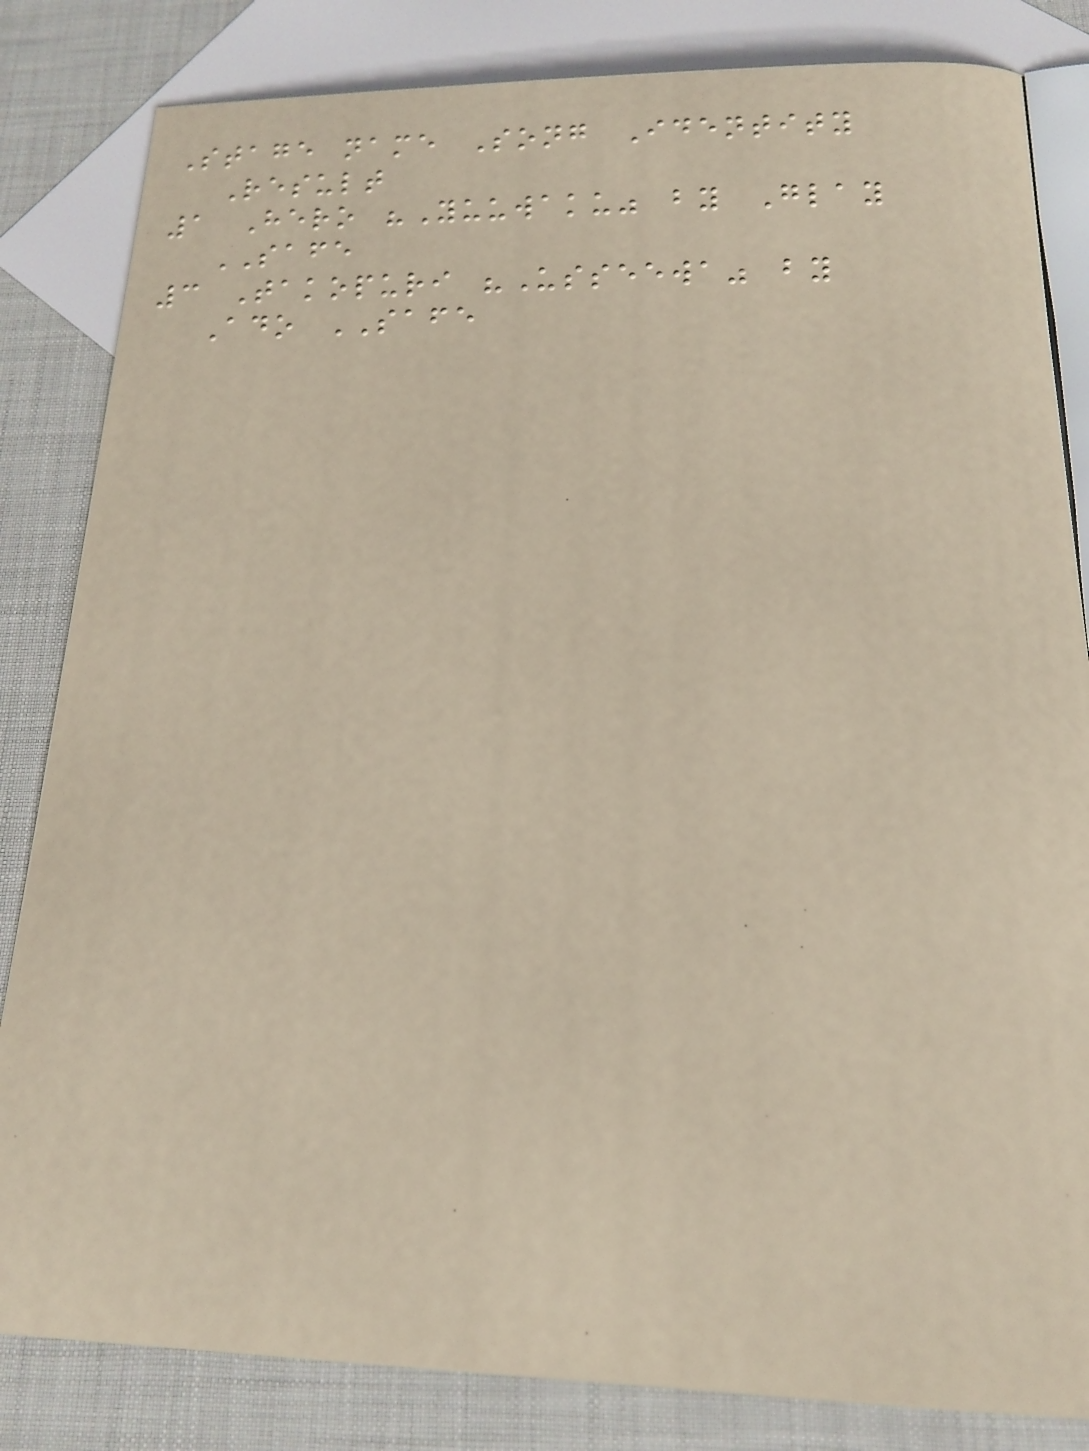Stage name Song Identity
Result
1 Hero "Yuuwaku" by Glay
SAFE
3 Takopuri "Usseewa" by
Ado SAFE
